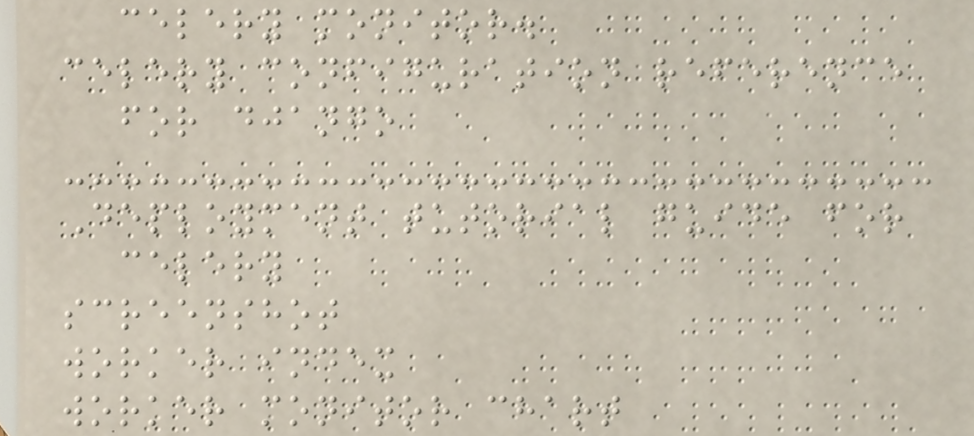celery monitor.
celery configuration reference
for django
Deployment tutorial guide for
celery
screenshot
worker index
worker monitor chart
